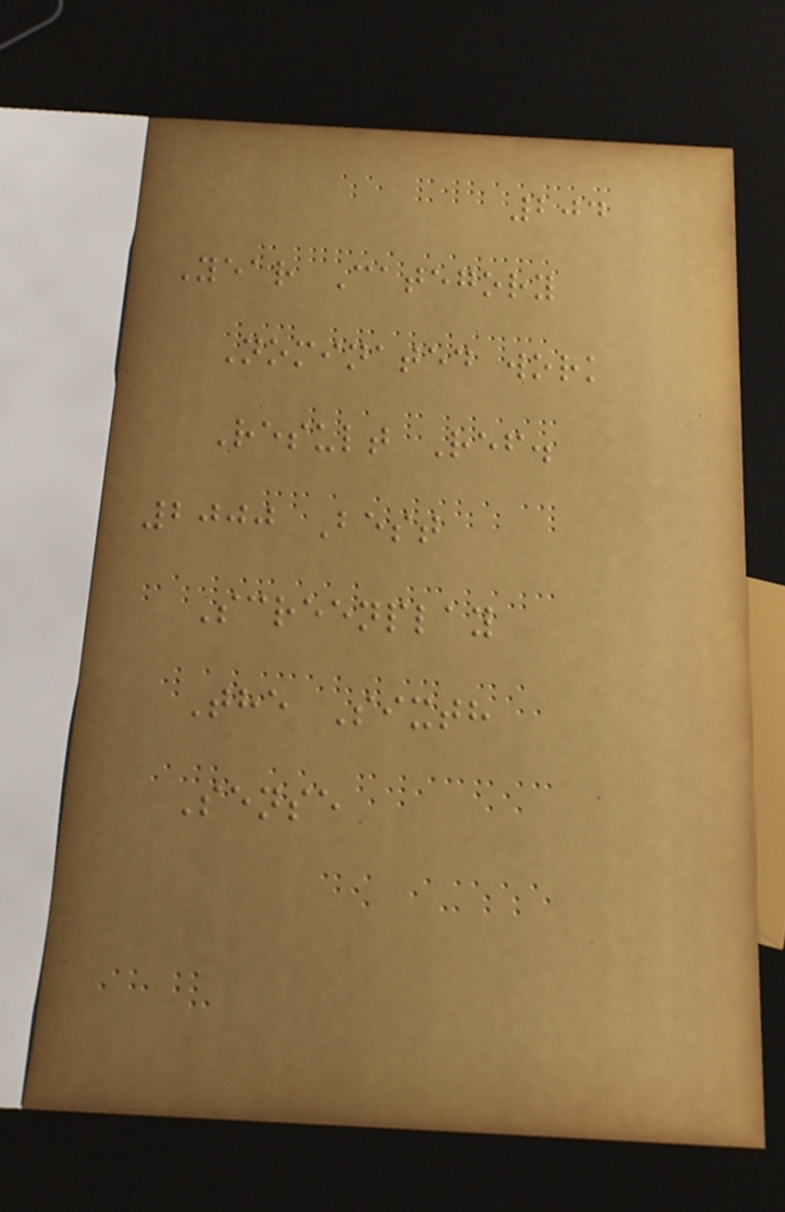204
Year Category
Nominated work
Result Ref.
2000 Best
Screenplay
The Sixth
Sense
